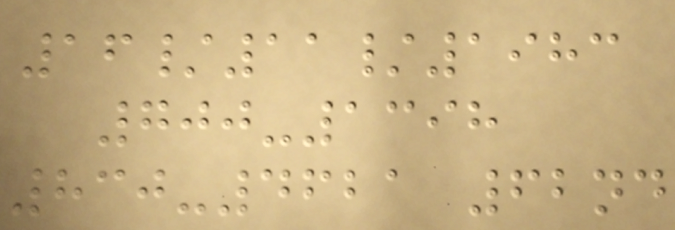16/11/1983
700-1398
830-4621 62nd
